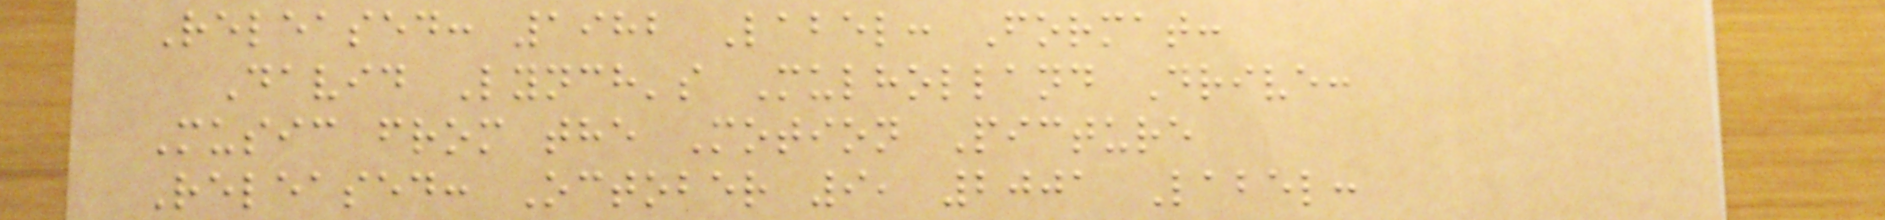Released: 1982 Label: Format:
David Lynch's Mulholland Drive:
Music from the Motion Picture
Released: October 9, 2001 Label:
